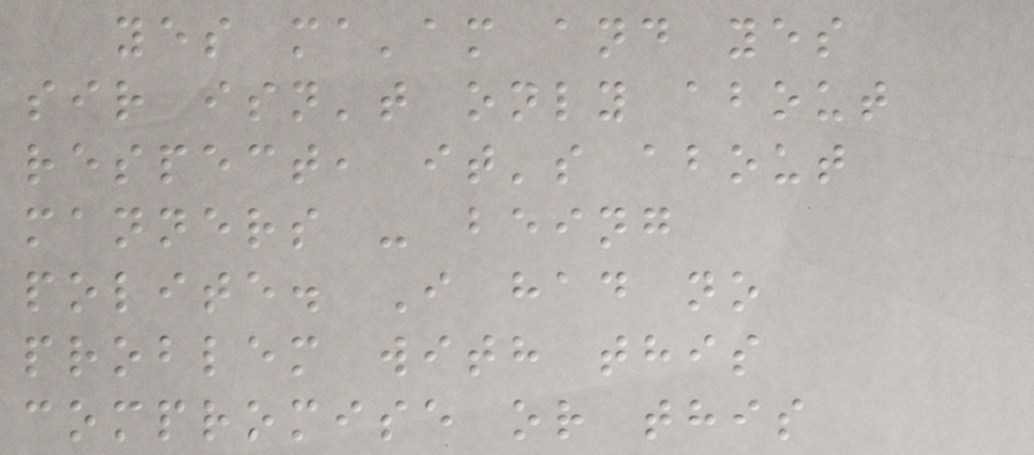yes ma'am and yes
sir isn't only about
respect, it's about
manners - being
polite. I had no
problem with this
compromise or this
